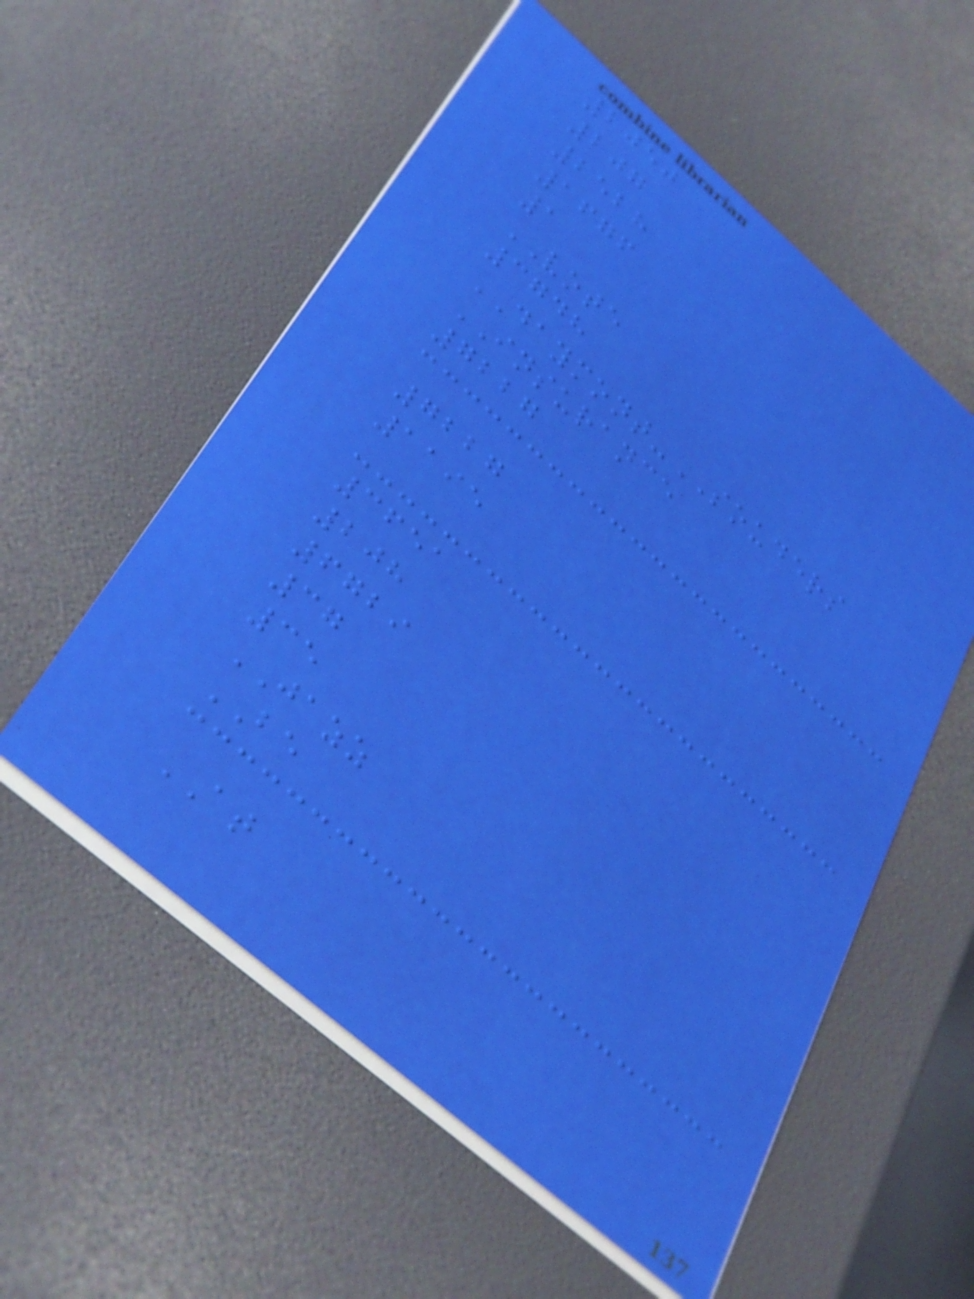2050
207
2528
1676
1
VOTE
3748
DAYMONT-SOUDERS
INSURANCE
7227
7227
1195
3651
208
6729
37
35
JAZZ
BE
AT
